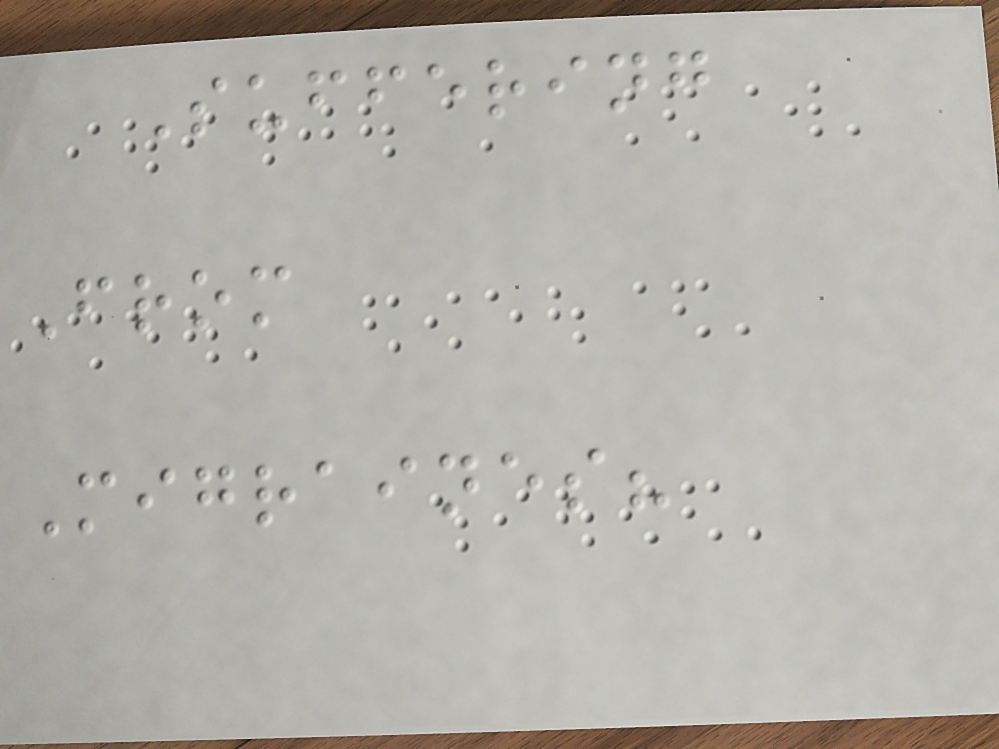Suffering
From
Migraines?
